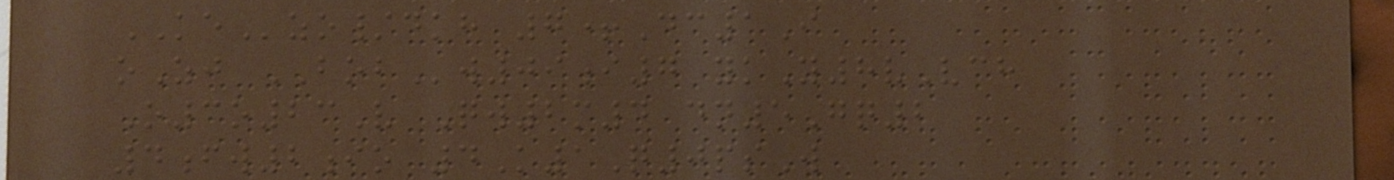KEzo/dkh 7+Dc1I
oZj BOBw09i7 ykY8vVch
O3o23V Qw2m4 dn5Gq2
4fw2io 4K1Q0psW
